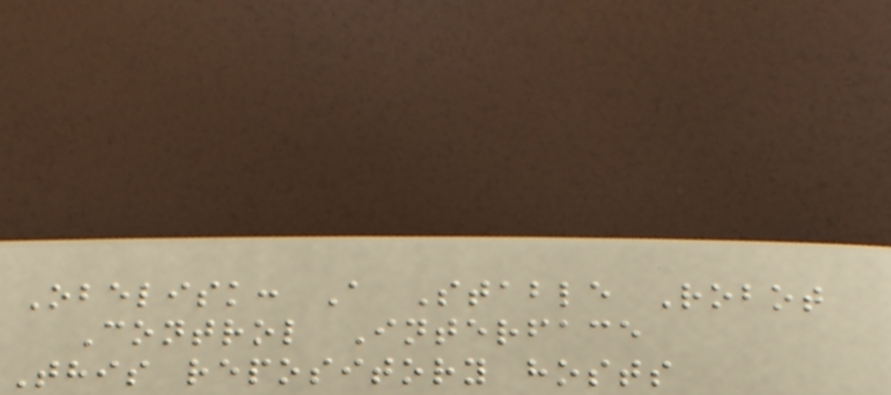Obelisk: A Stable Robot
Control Interface
This repository hosts
